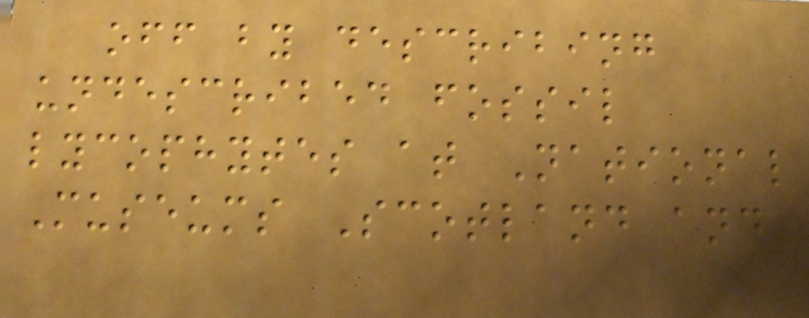off by describing
undescribed fossil
lycophytes at National
Museums Scotland and
